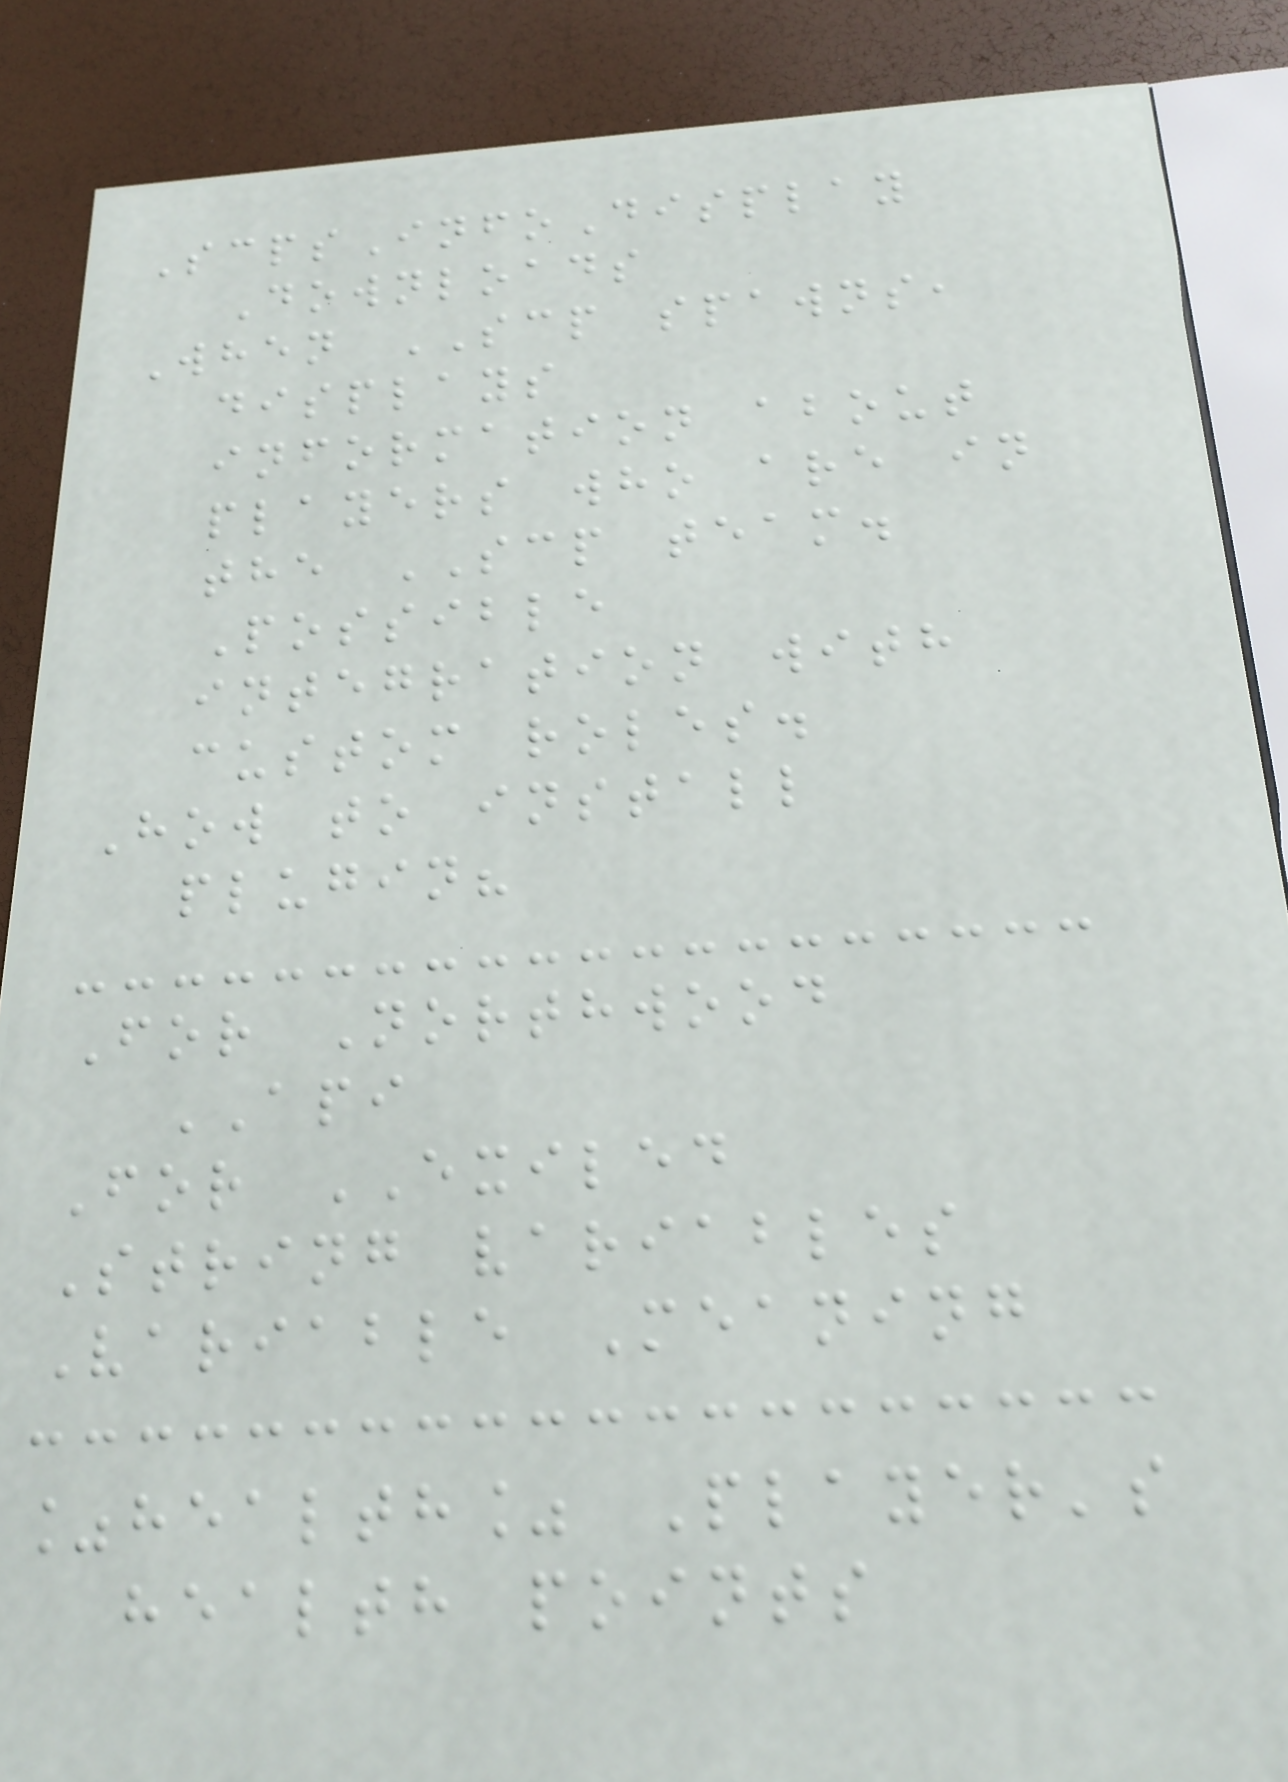ScpsInfoDisplay
Downloads
When SCP spawns,
displays
information about
players who are in
the SCP team.
Possible
integration with
custom roles.
How to install
plugin?
For Northwood
API
For EXILED
String variables
Variable Meaning
%health% Player's
health points
